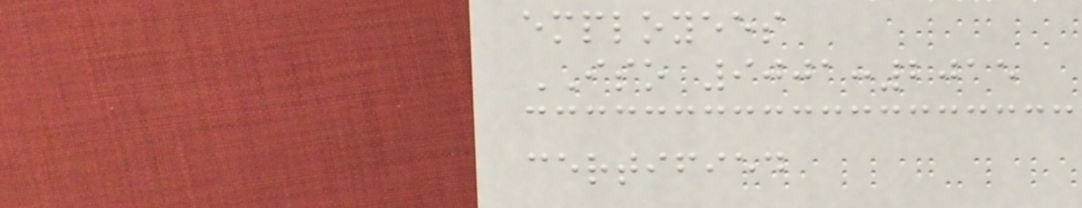employees
ISO 9001:2015
certified
